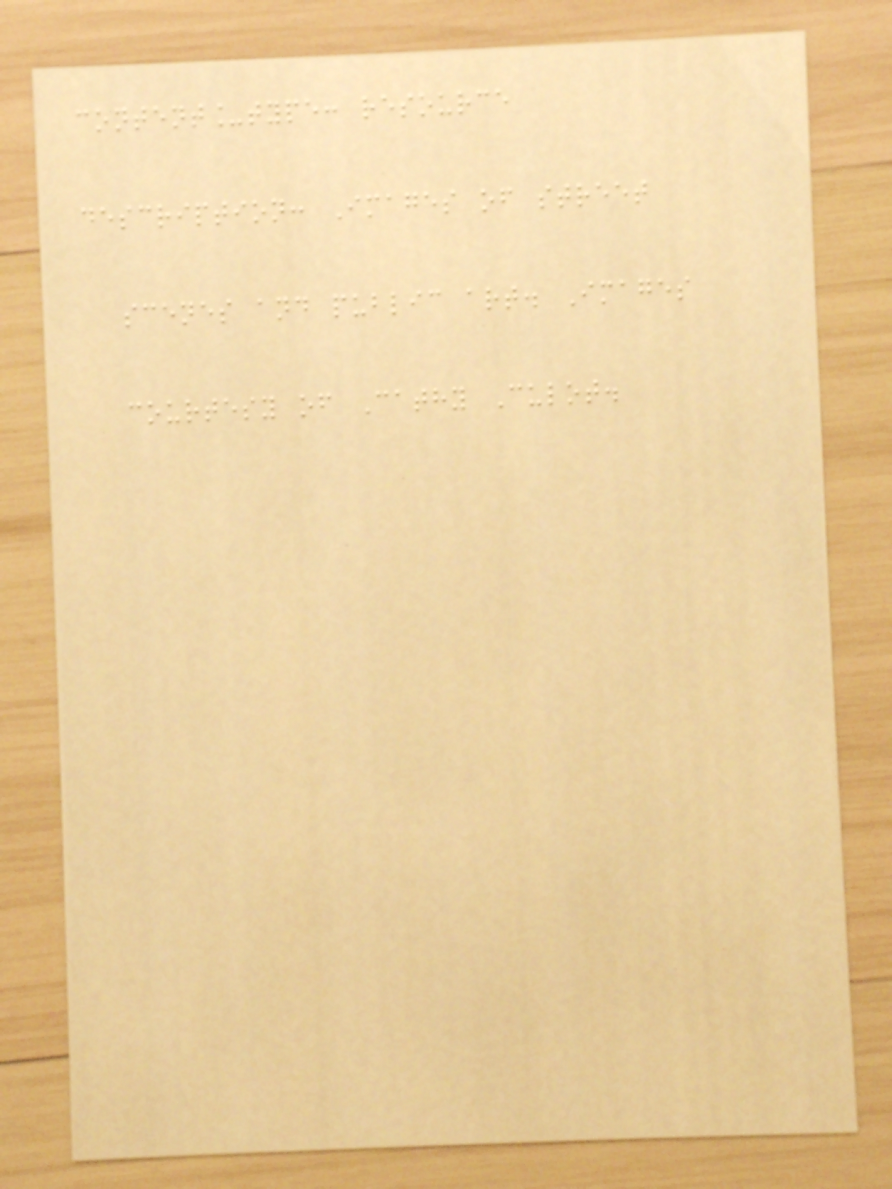content_type: resource
description: Images of street
scenes and public art. Images
courtesy of Cathy Culot.
